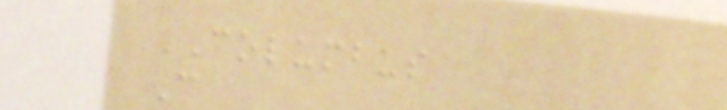COLUMBUS
C
